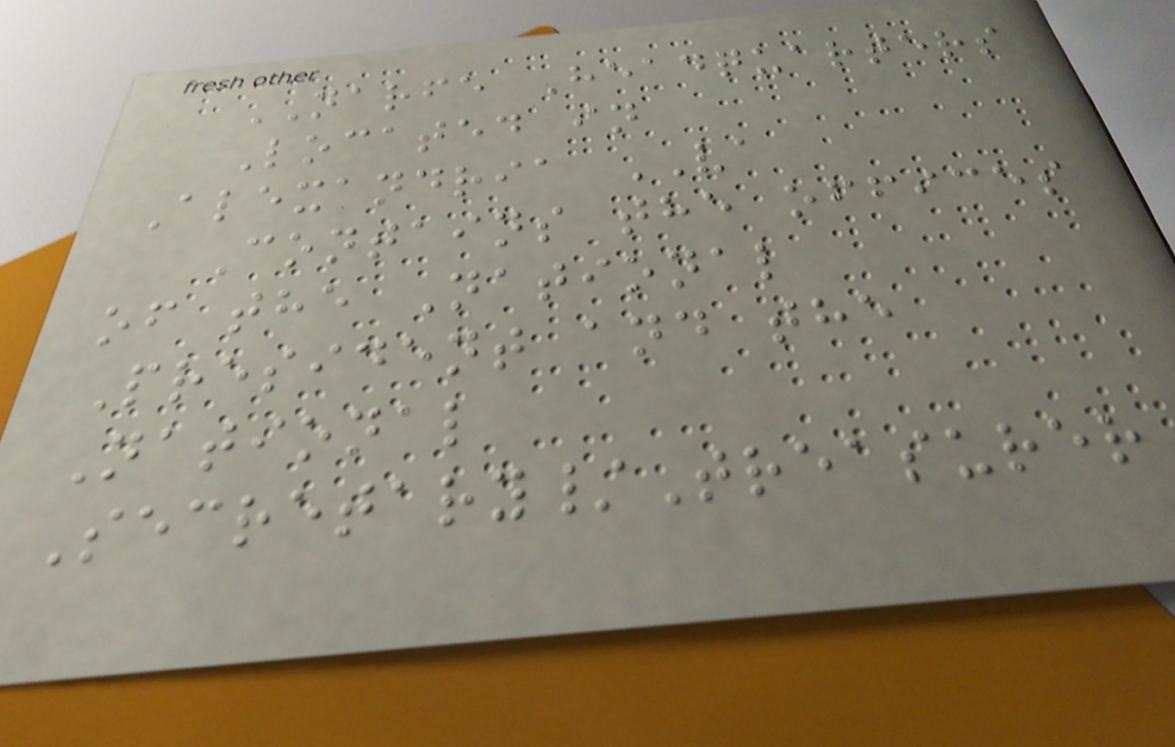NARFE Headquarters
Located in
Alexandria VA
Contains the offices
of the National
President and the
National
Secretary/Treasurer
